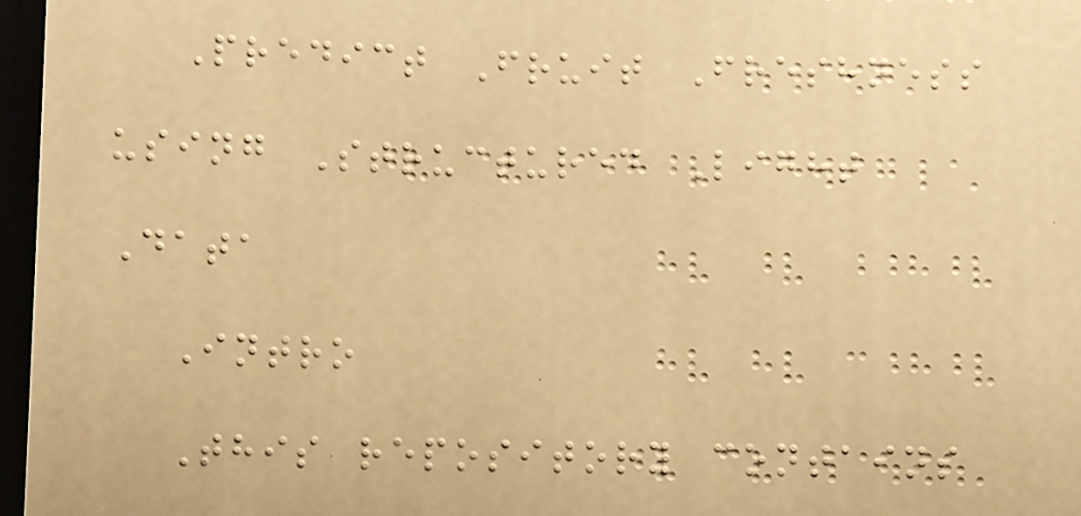Predict Fruit Freshness
using Structured Light
Data
Intro
This repository contains
